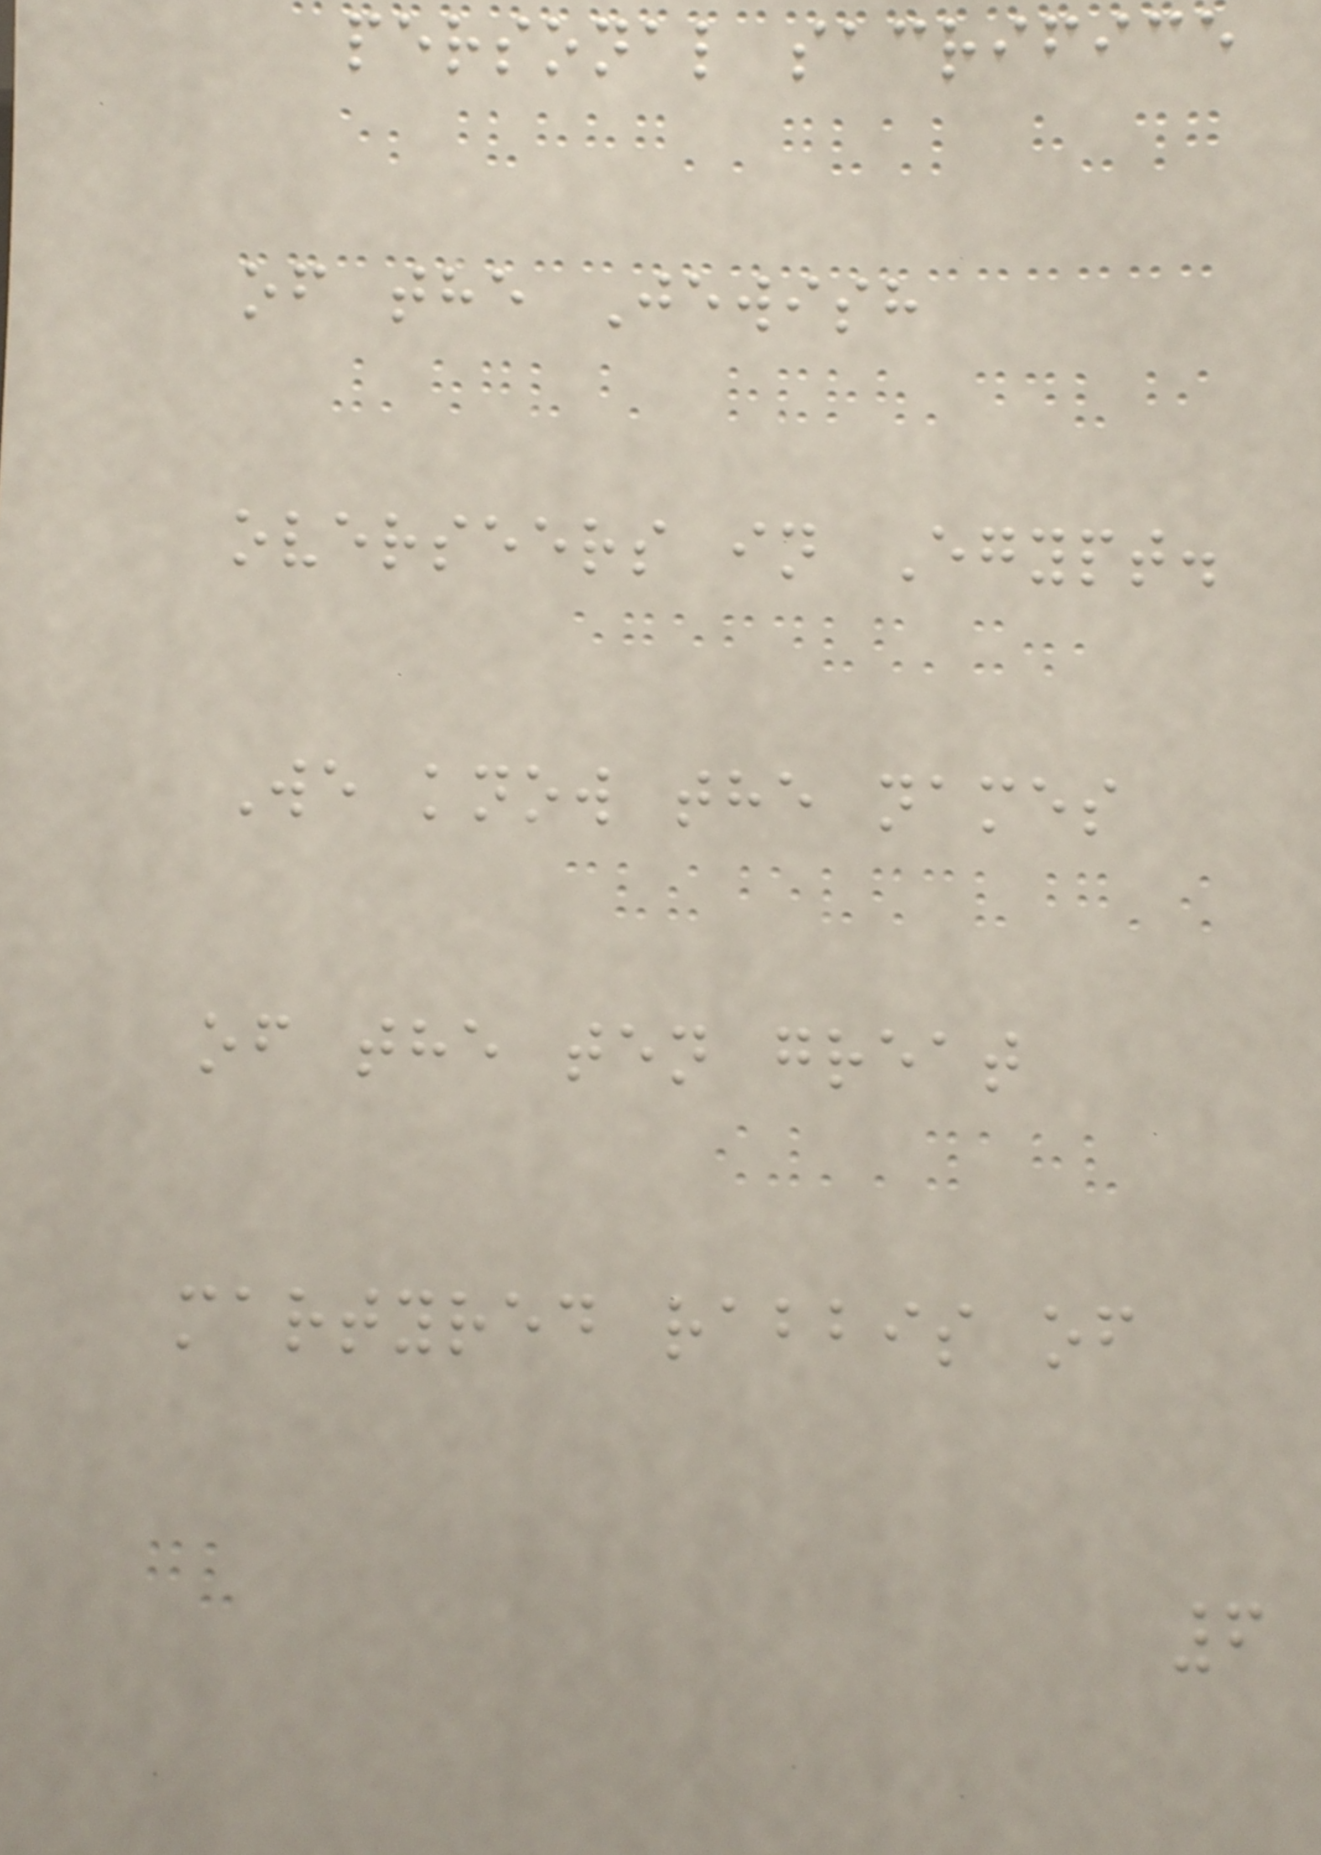personal sacrifice
of the Jewish
overseers in Egypt.
We know the names
of the ten great
martyred rabbis of
6
